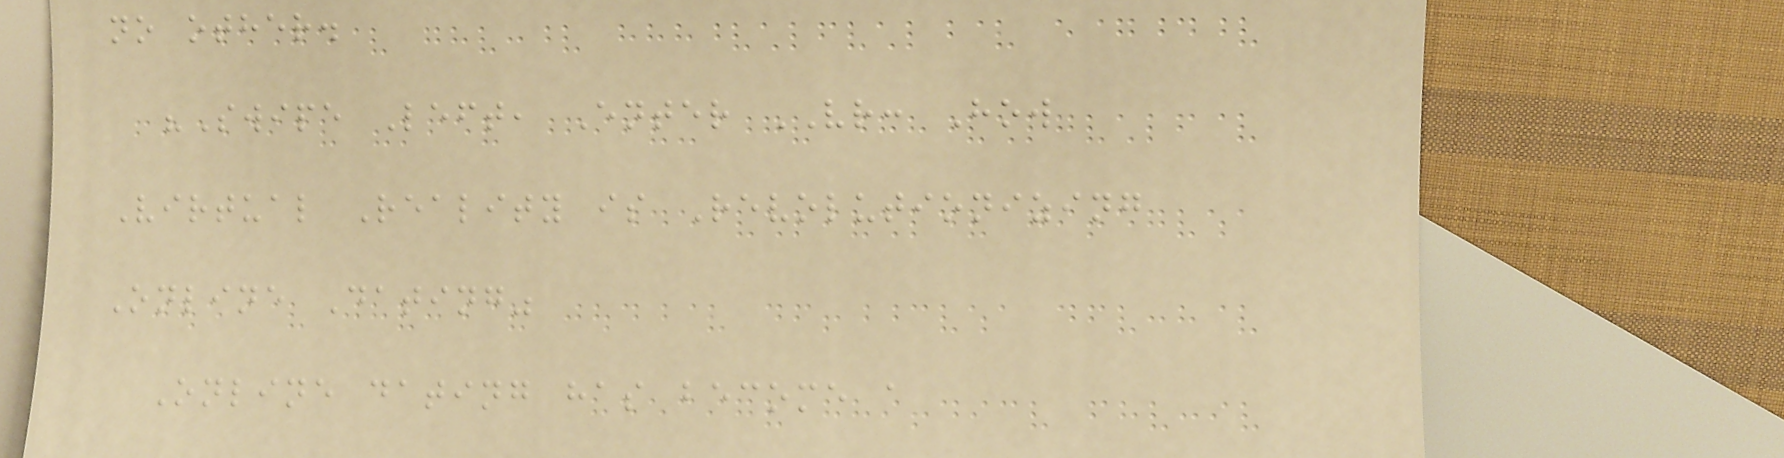no other.
"Swipe Left, Enter VR: How
Virtual Reality is Revolutionizing
Online Dating"
Online dating has become a
